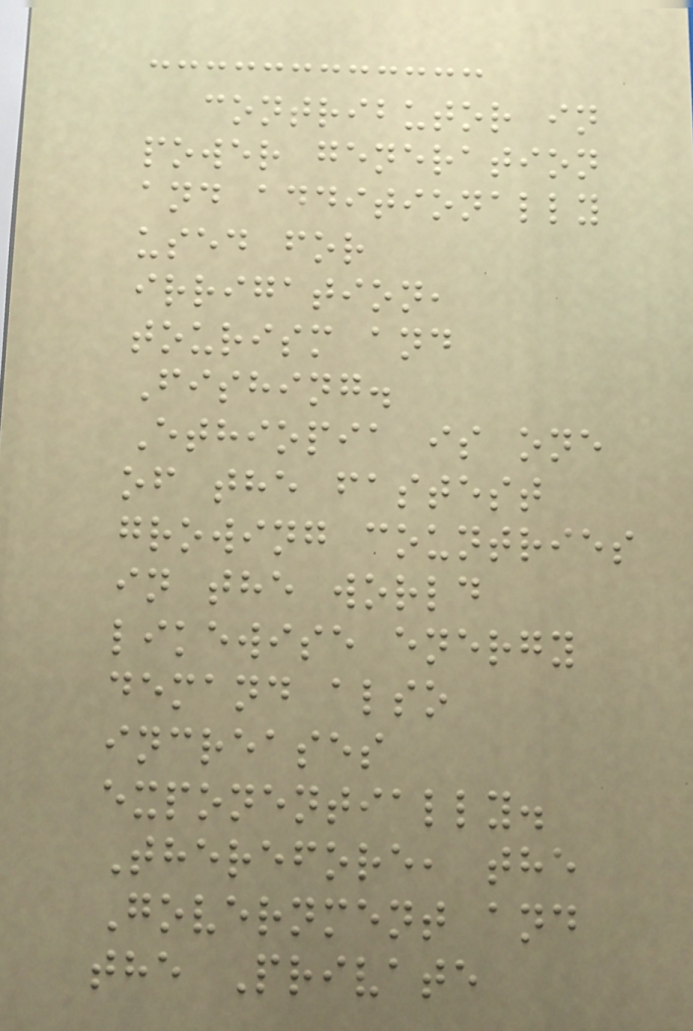contributor in
power generation
and additionally
used for
irrigation,
tourism and
Fishing.
Ethiopia is one
of the fastest
growing countries
in the world
likewise energy
demand also
increases
exponentially.
Therefore, the
Government and
the Private
